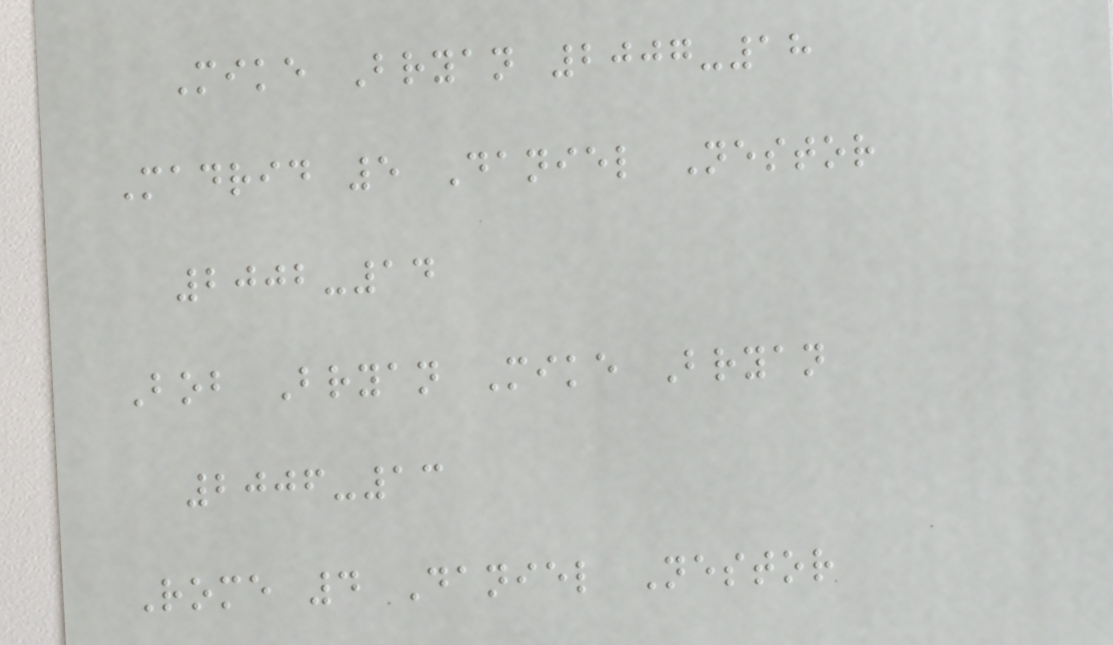Mike Bryan 2007-18
Madrid 5 Daniel Nestor
2002-14
Bob Bryan Mike Bryan
2006-13
Rome 4 Daniel Nestor
